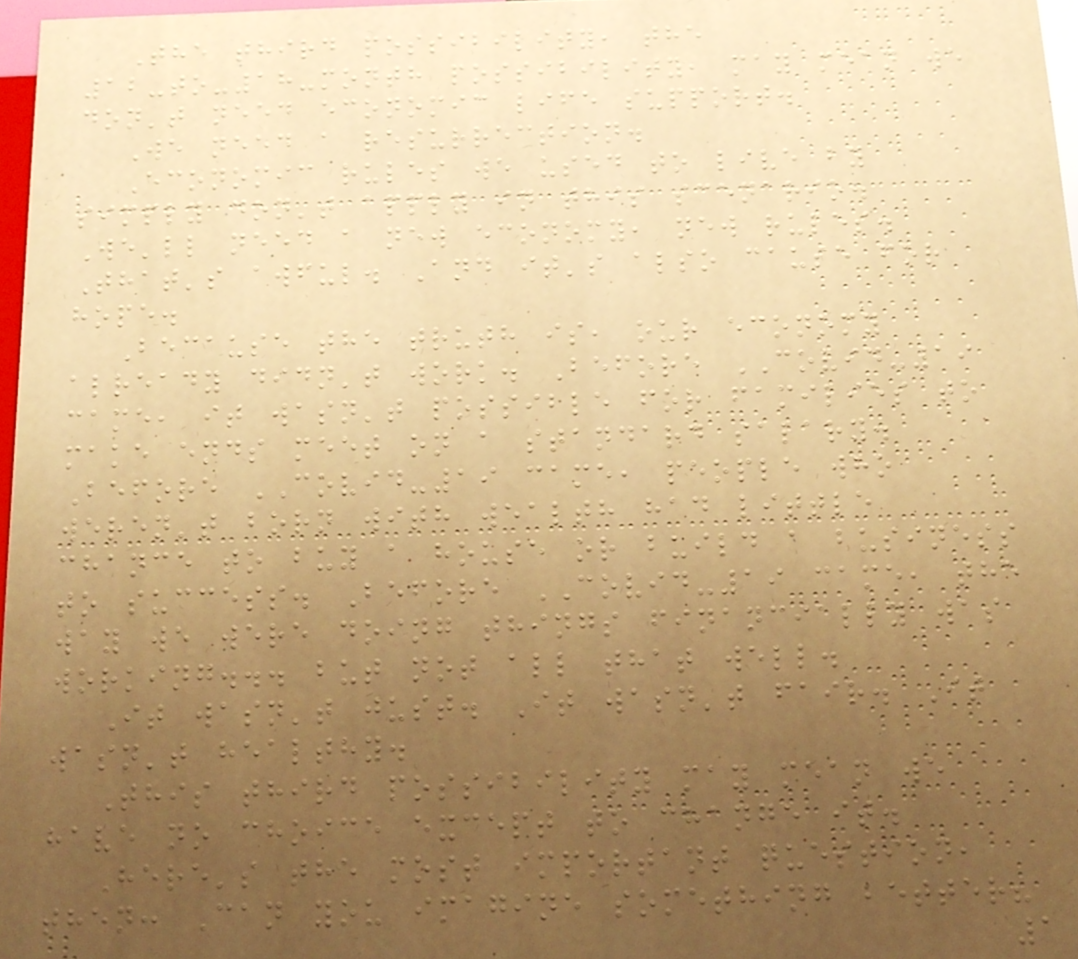The third possibility, the
12-to-18-month possibility, may mean we
don't need economic life support.
We need a resurrection.
Economic rules we used to live by
simply don't apply in this scenario.
We'll need a new economy, new rules.
That's awful. And it's also cause for
hope.
Because the truth is, our economy
already didn't work. Before COVID-19
came, it wasn't possible for families to
make ends meet on a standard salary.
Before COVID-19 came, people who
weren't born with wealth had little
chance to buy a house or build a business
to success. Before COVID-19 came, the
way we were doing things financially was
working... but not all that well.
It wasn't just. It wasn't fair. It
wasn't healthy.
This third possibility may mean we
have no choice except to change it.
Here's the most important question,
then: Can you imagine something better?
1
